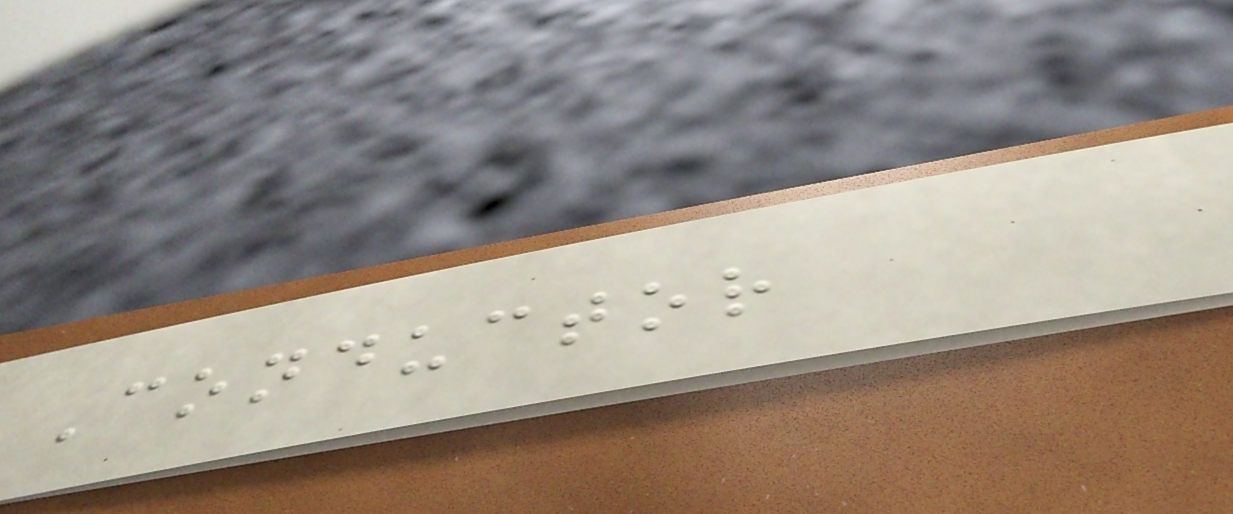Conductor
